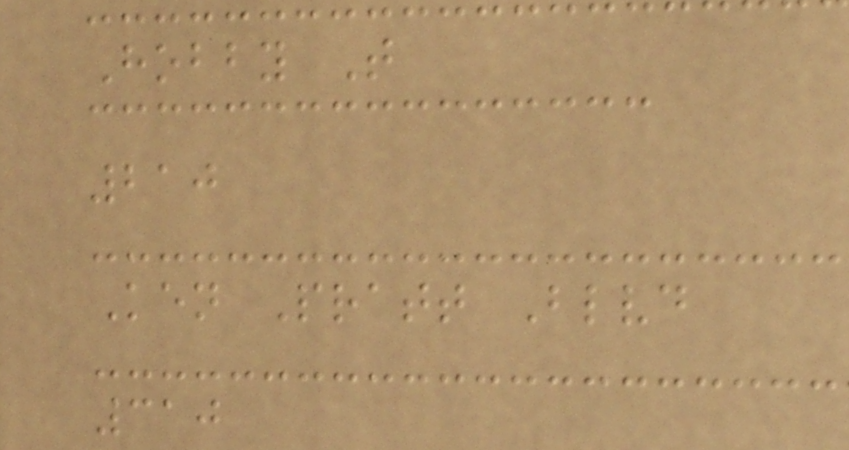Hobby T
210
Ken Pratt Blvd
310
